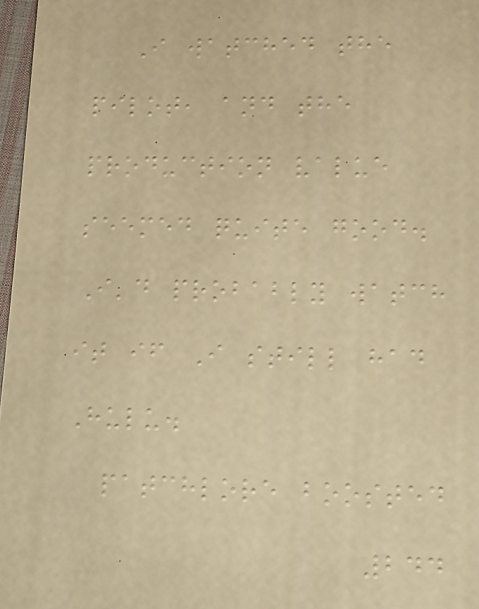I watched the
pilot, and the
production value
seemed quite good.
I'd probably watch
it if I still had
Hulu.
patchlore boosted
244
